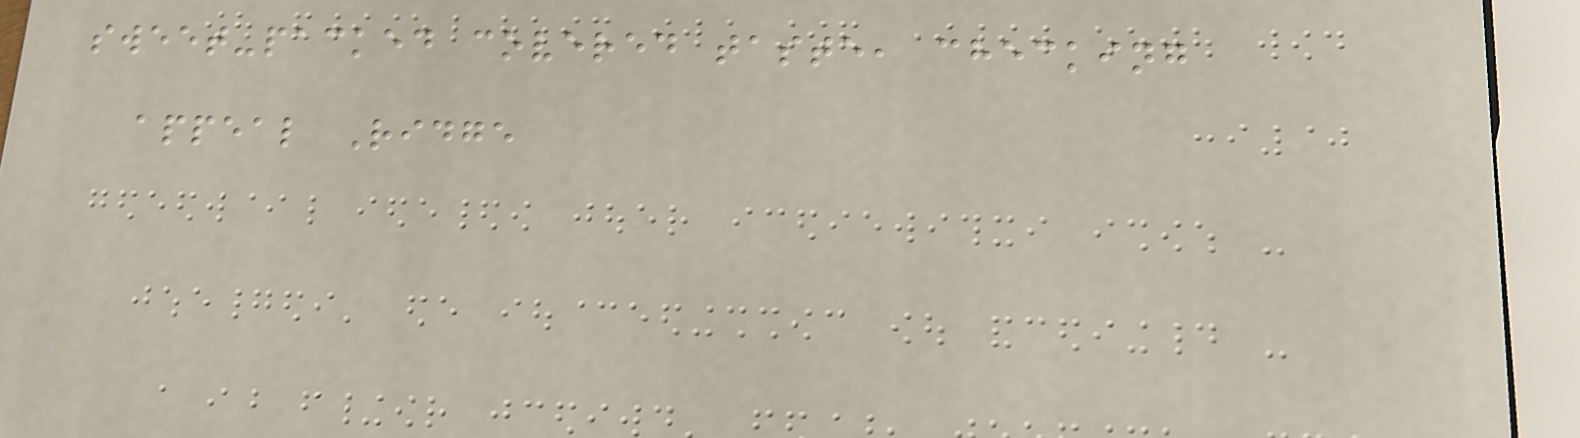sweet-packed covered taste, checking
appeal Ridge
